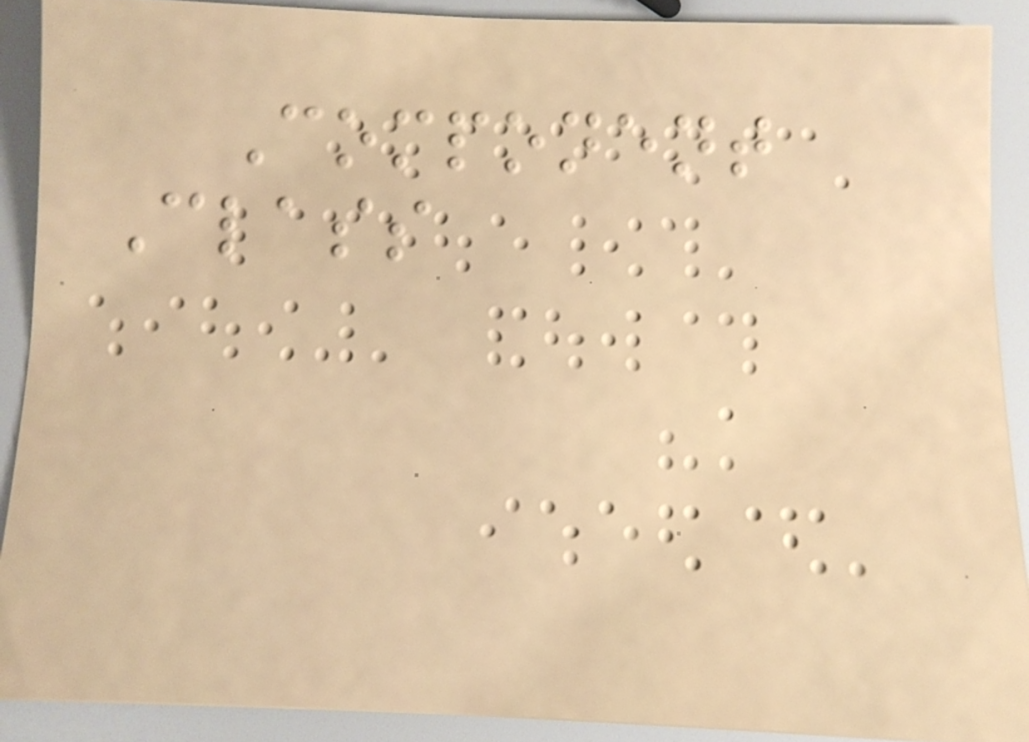Component
Class
